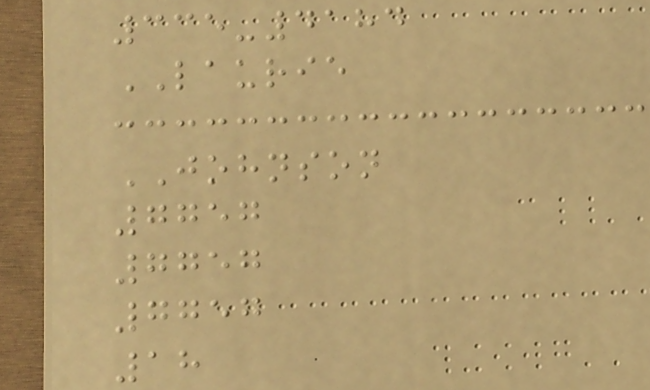335-4184
LAURIE
JOHNSON
7757
7757
7757
18
